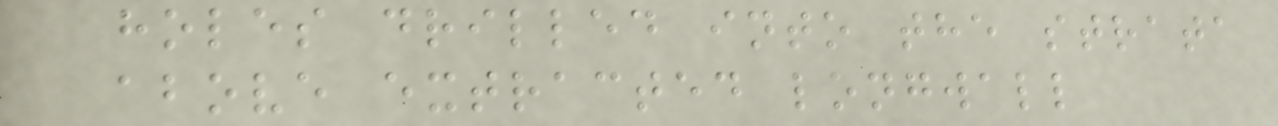holes drilled into the strata
above extracted longwall
